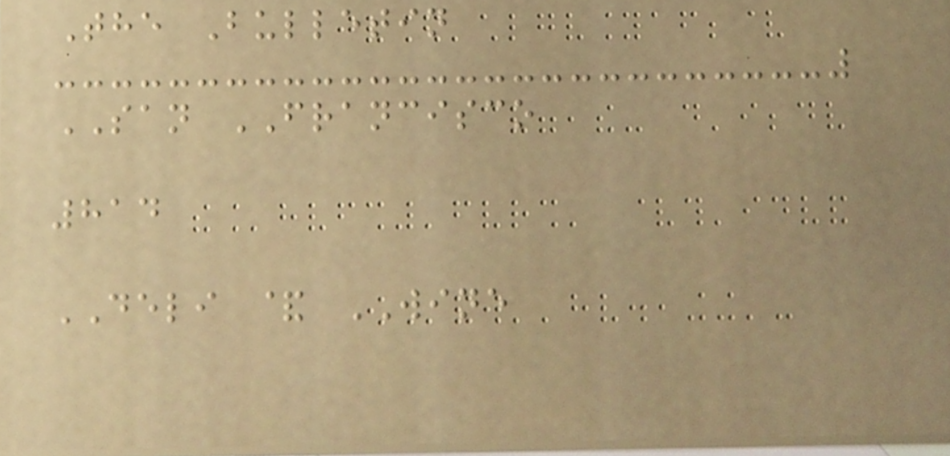The Bulletin
SAN FRANCISCO
814
DELI & WINE
